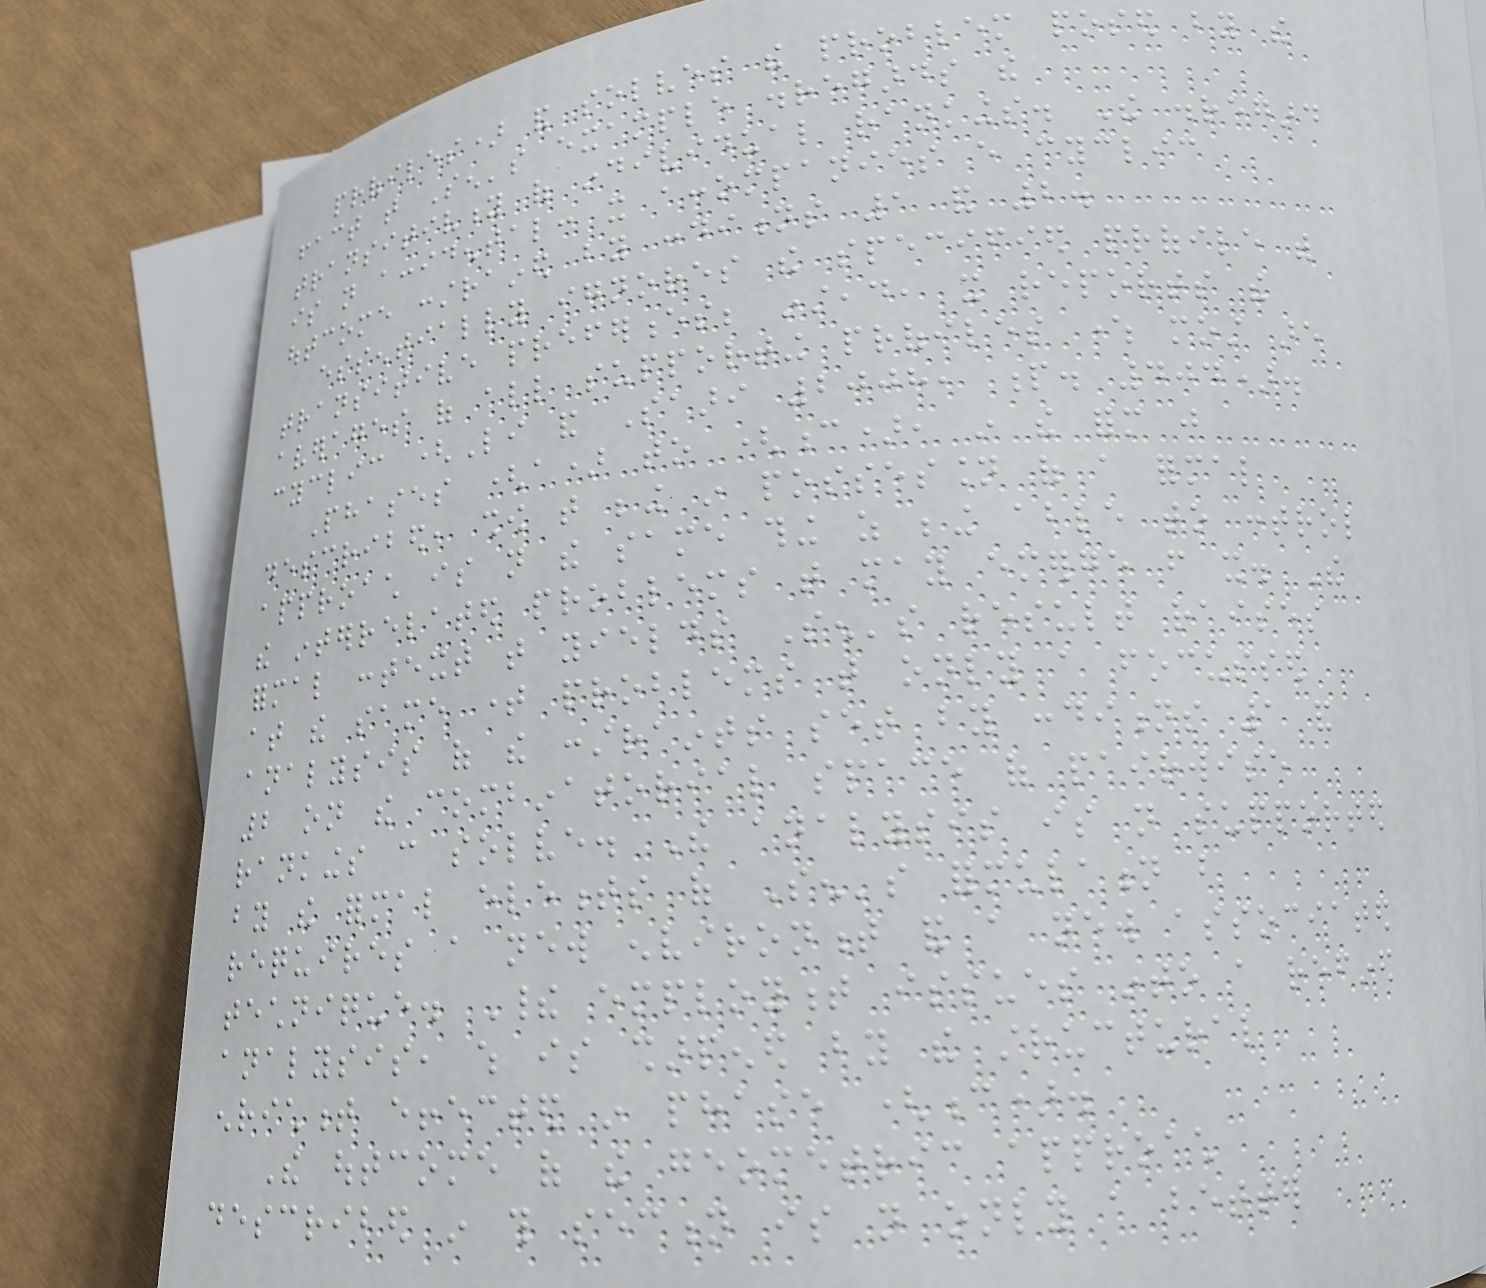profiles) and solves the problem posed by the
fact that Sen's example disregards the
transitivity of individual rankings. The disregard
is not accidental: it accompanies every cyclic
outcome constrained by conditions 1 and 2.
essentially ignores the specified profile with
transitive preferences; instead, it reports the
averages of all supporting profiles where most are
cyclic (Li and Saari 2008, p. 404).
Phases (a) to (c), in the form just
described, show that being in possession of a formal
approach is not the same thing as being able to control
the interrelated problems that may emerge from it. The
formal context that yields Sen's result raises
at the same time problems that only a focussed
analysis of the constraints set by conditions 1 and
2 on the combinatorial space of pairwise
rankings can solve. The analysis is not supported
by the formal elements of Sen's formulation but
requires a new environment and a new associated
technique. Their employment issues into a refined
analysis, which is sharpened by the structural
enrichment effected in phase (c).
The outcome of the geometric approach
described in this section is not only a better
